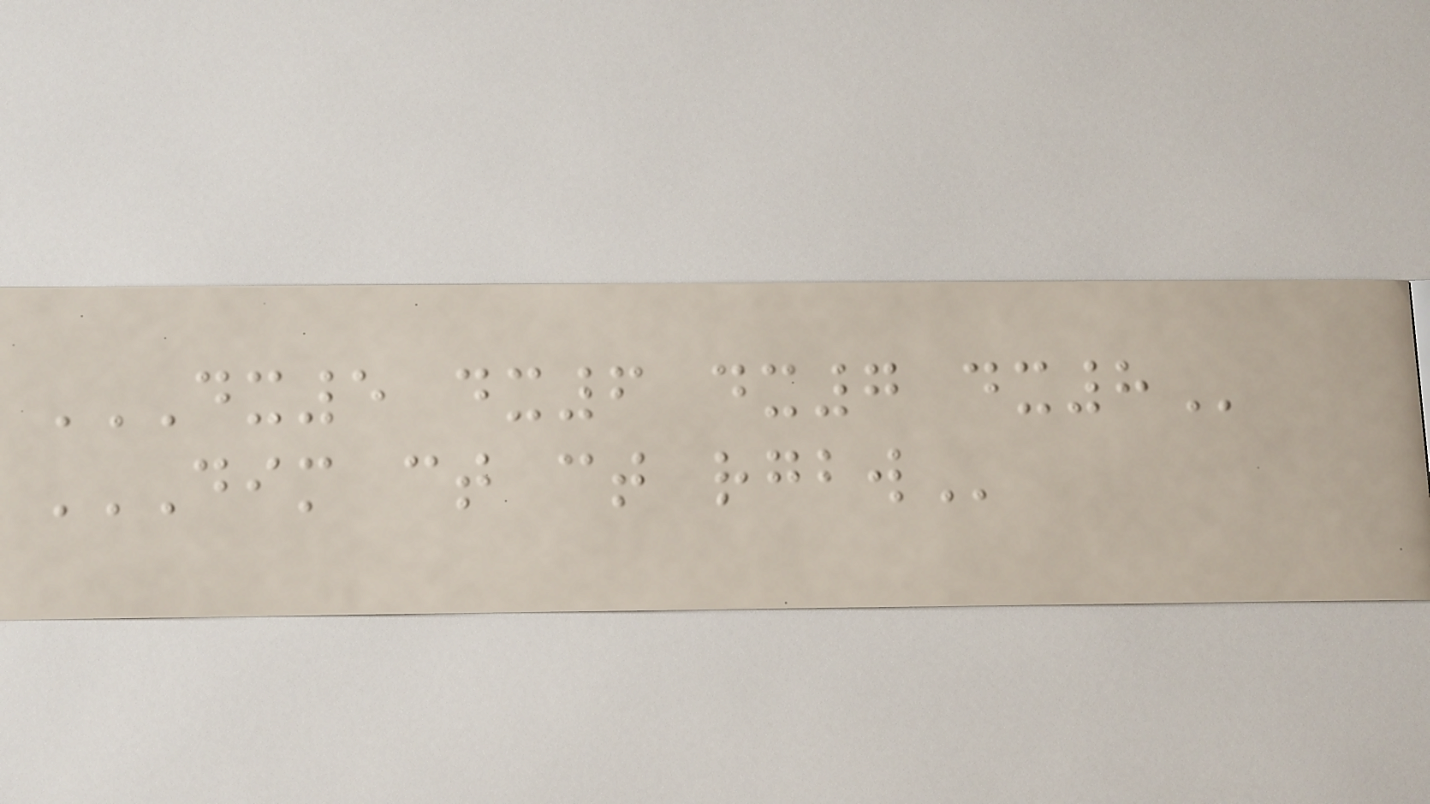DX5 DX6 DX7 DX8
DIM CT CT RGBW
